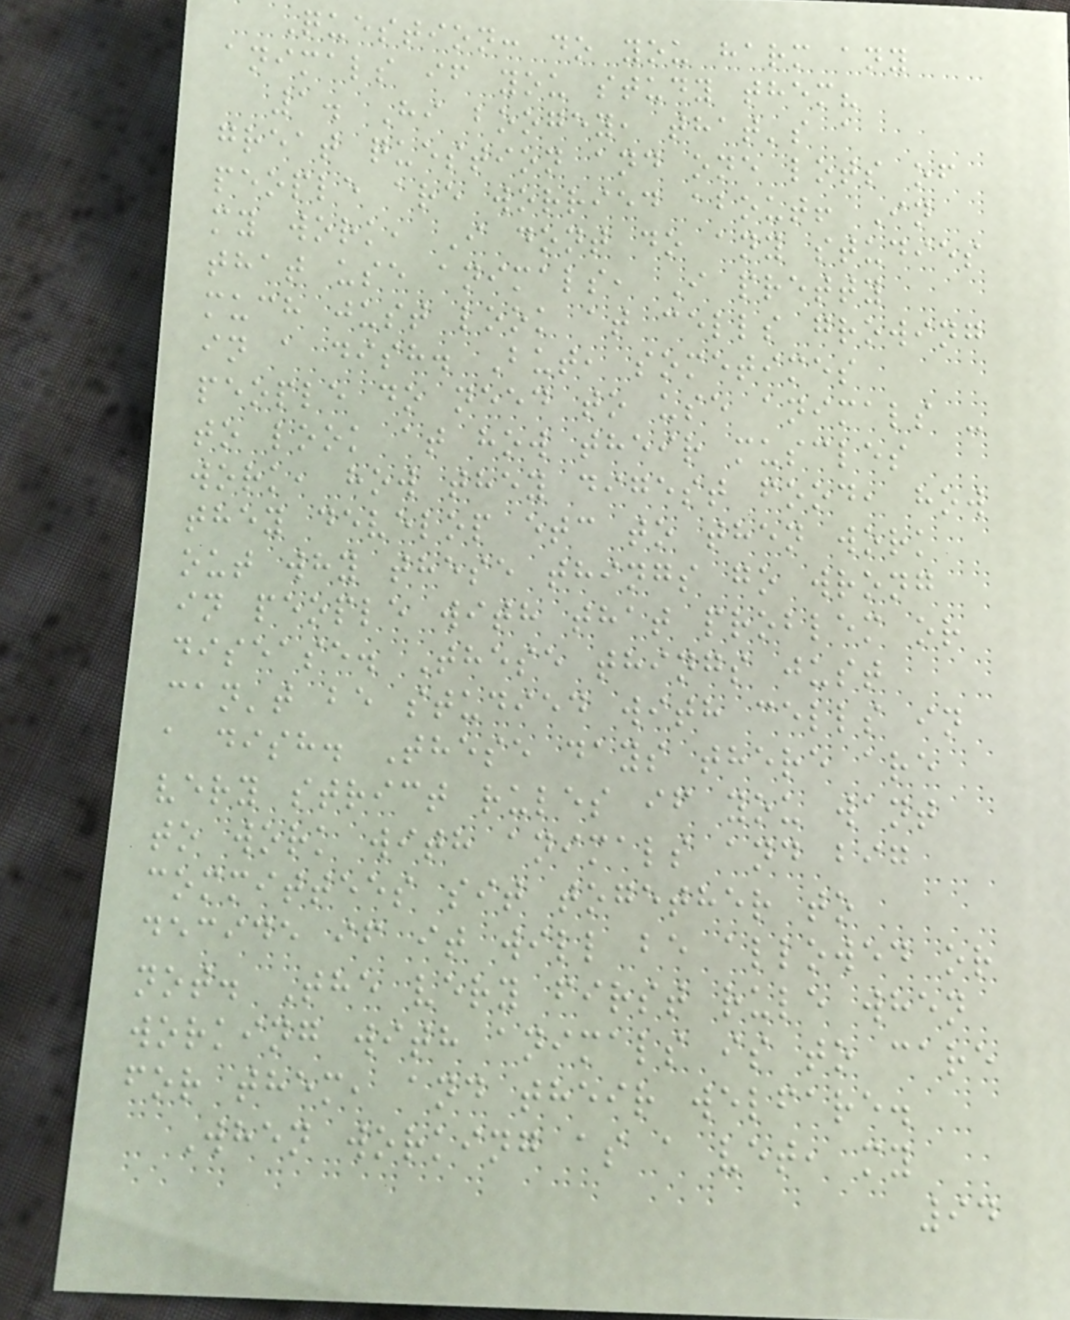Question: do you harm any
animals if you study them?
1. Hi boogey, that's a
great question and one lots of
people are worried about! In
my work, I dont do any studies
that use animals, I pretty
much just look at cells growing
in a dish. But, sometimes
people do need to use animals -
to look at how their muscles
work, how they digest food, how
they develop etc to then work
out why these things go wrong
in people with that problem or
disease. These things just
can't be studied with cells in
a dish. These days there are
very strict rules if you want
to work with animals and big
committees sit together to
decide if it will be allowed or
not. The very first rule when
working with animals is to care
for them, and their welfare.
When working as a vet, my
94
